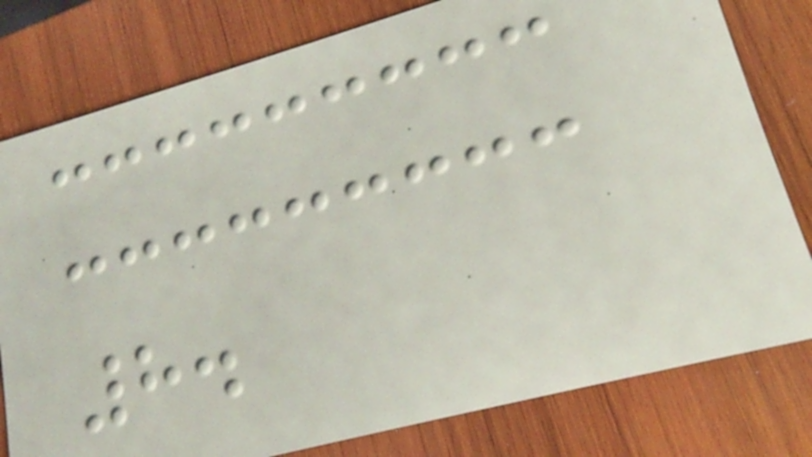8.
